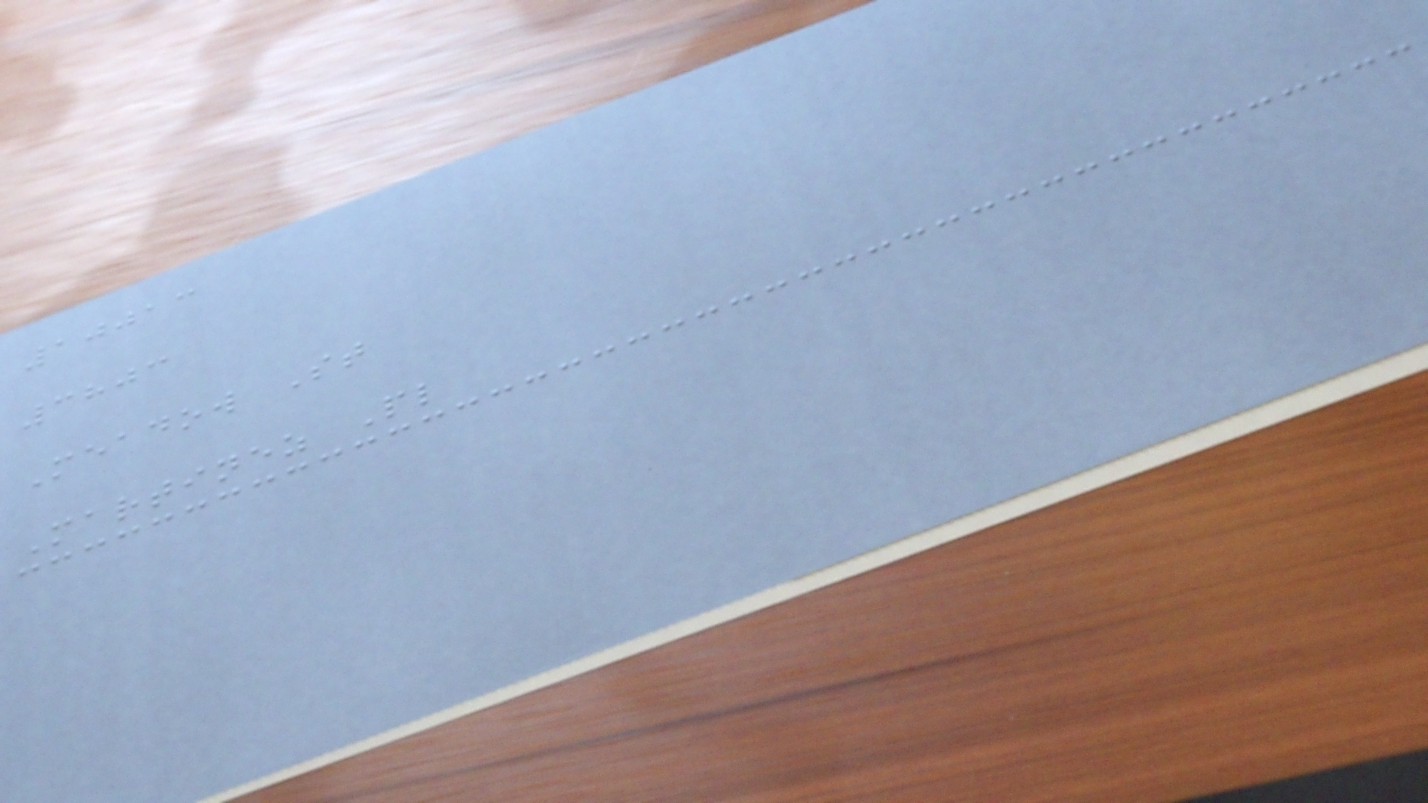10013
3803
Meadow St
Martinez Pl
